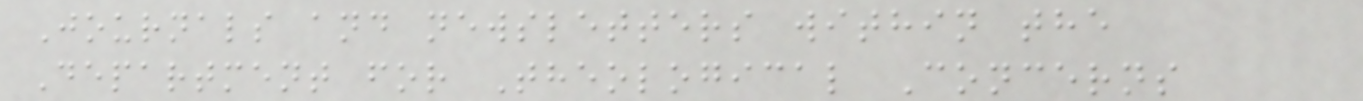Journals and newsletters within the
Department for Theological Concerns
